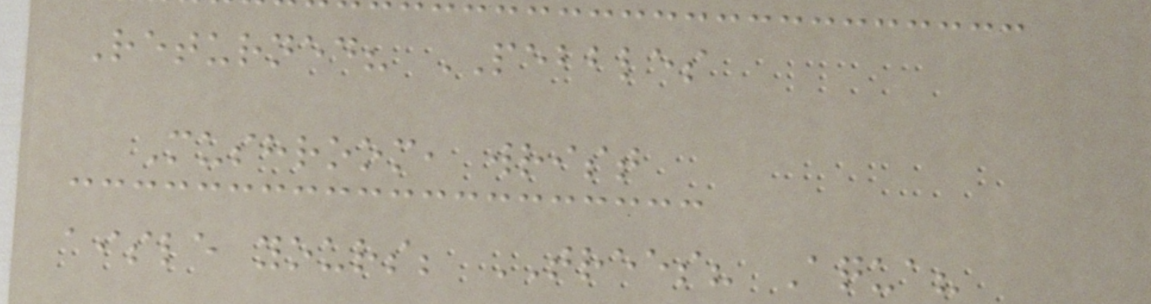Returned? PEBBLES
Mushroom, wrist
aisle yours; TREES? Aqua?
